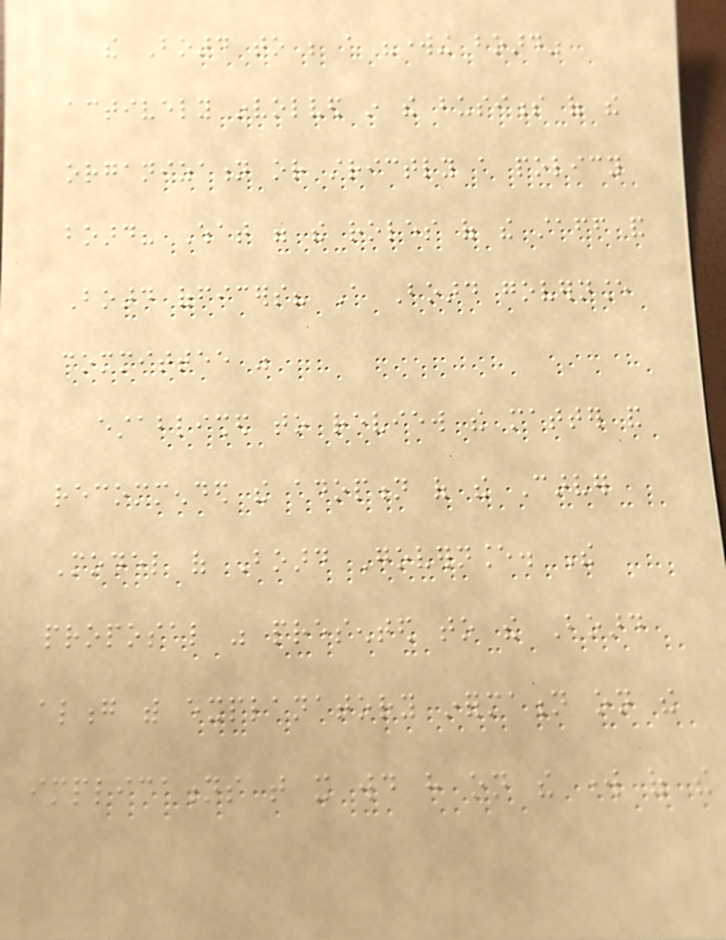the Board to be a "working board"
actively involved in the business of the
organization or strictly a policy
board? What were the roles of the staff and
Board officers? A Board governance
committee was
established to review the matter and
recommended the adoption of the Carver
Model of Board Governance. The
proposal was presented to the Board
along with explanatory information on the
implications that it would have on the work of the
